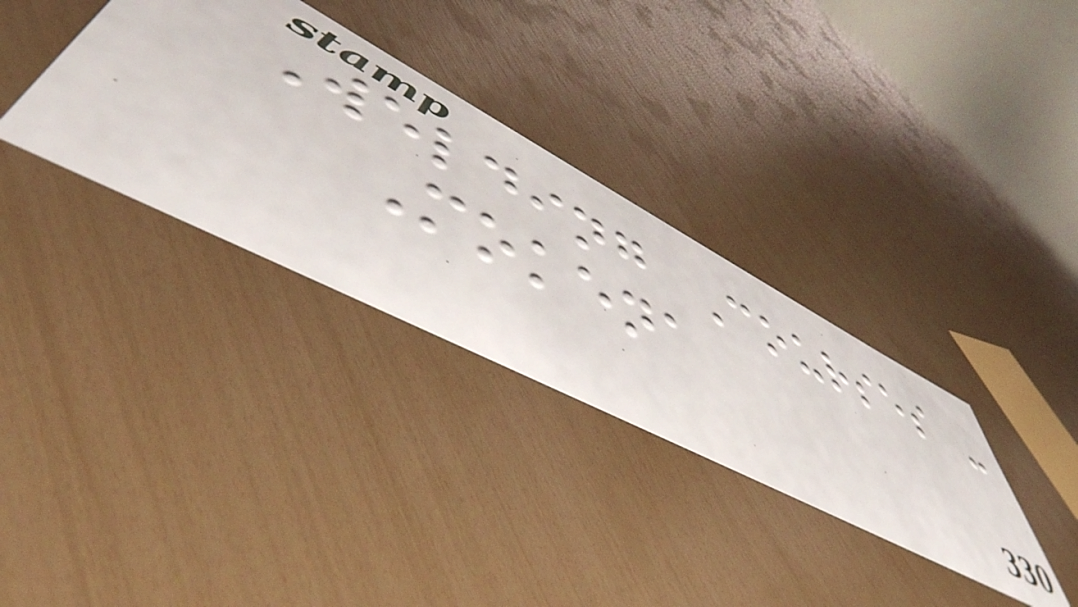Welding Courses -
Mokena
